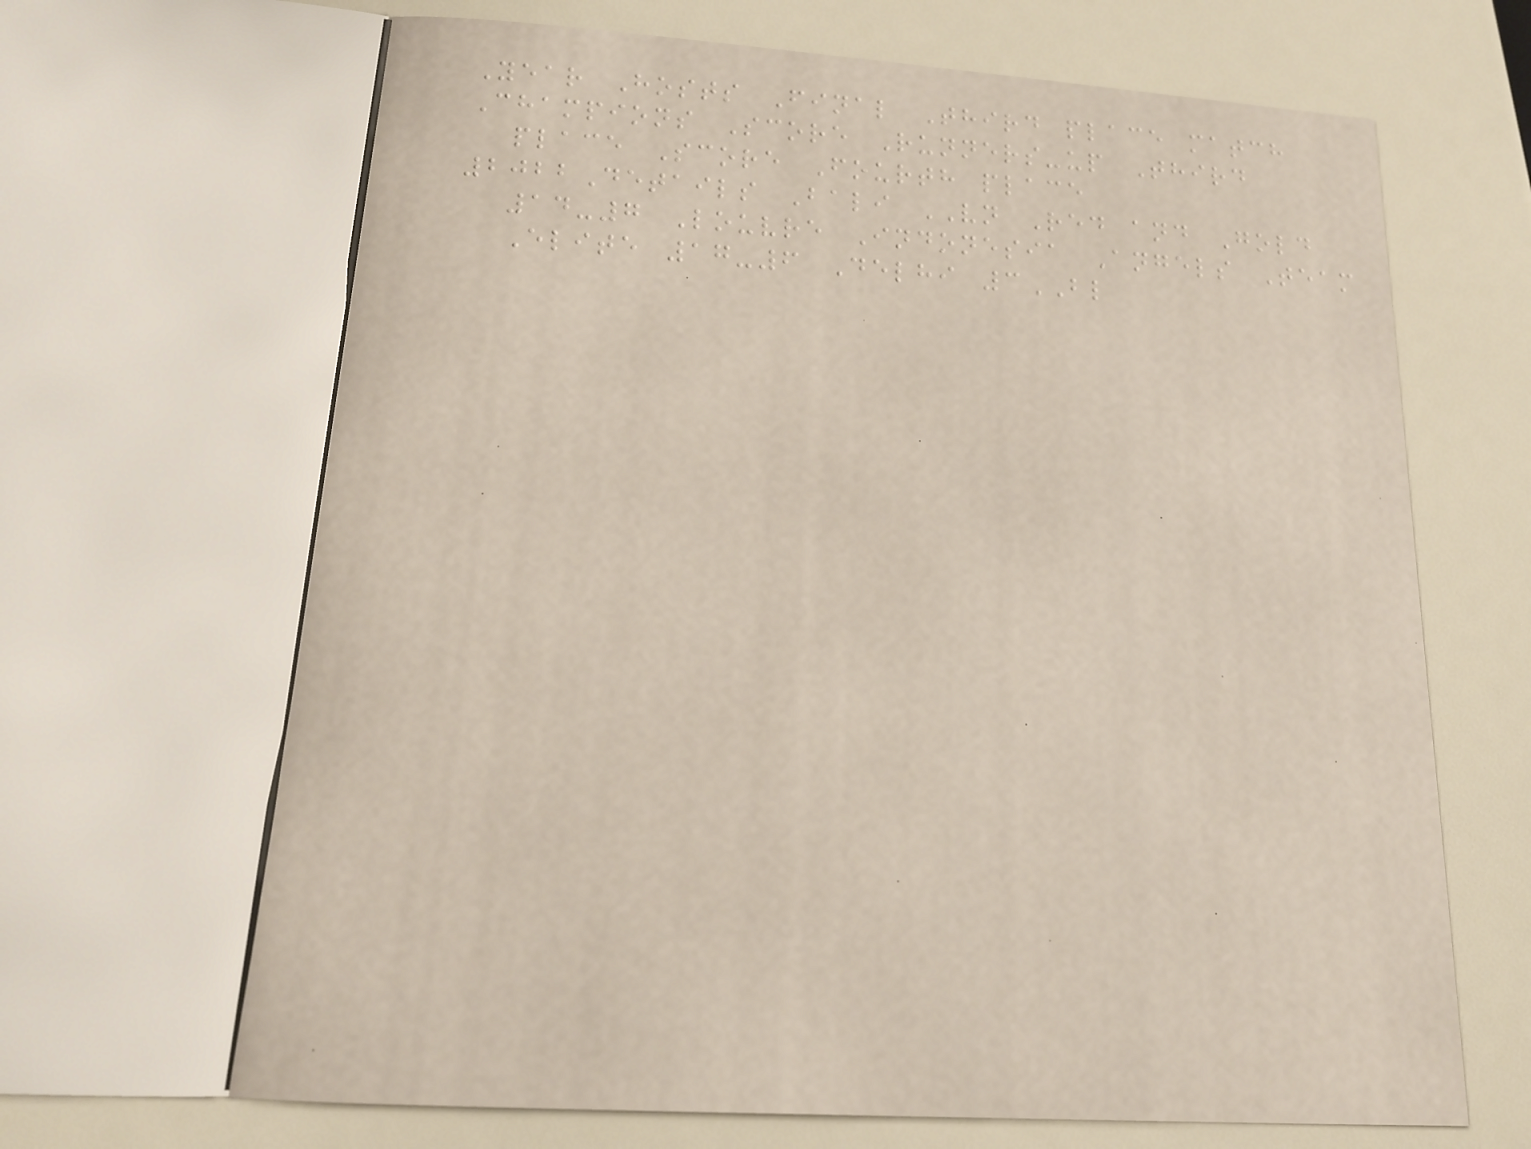Year Hosts Final Third place match
Champions Score Runners-up Third
place Score Fourth place
2022Details Bali VN Red and Gold
14-7 Louvre Indonesia Angels Team
Elite 17-6 Delhi 3BL
